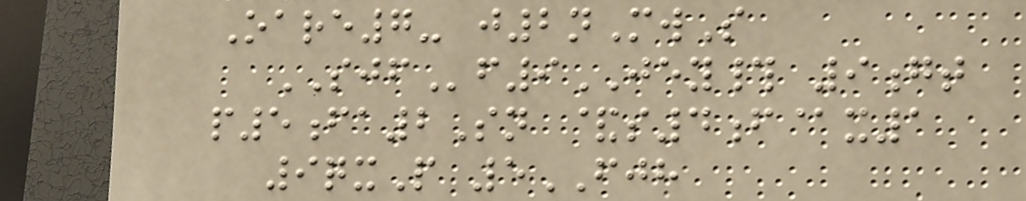Oare7- j2nMwS
SJFf9JEY# 9gt
p5fa2Sn &s4f@x1
9qxP 5FJH
